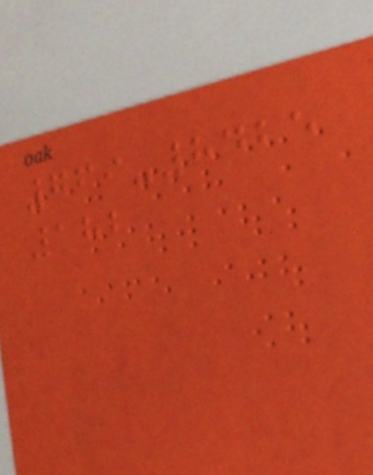769-8425
182
